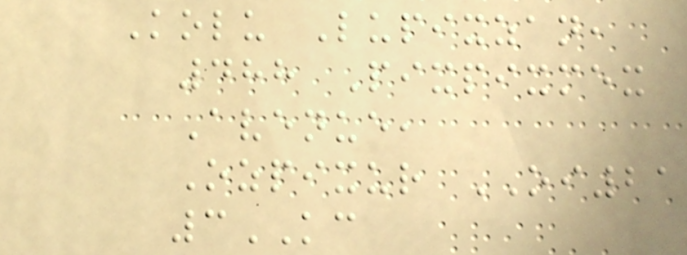Kolu Lupixzan,
488 Pixpixmex
Avenue,
Ozpixur OI21
3KC
